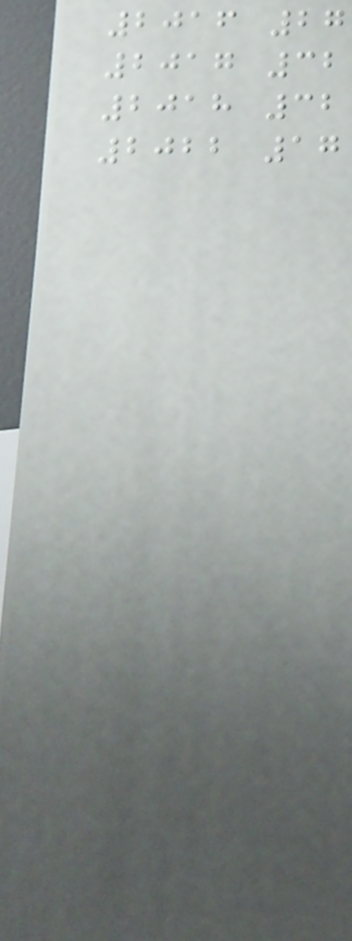2016 27
2017 32
2018 32
2022 17
